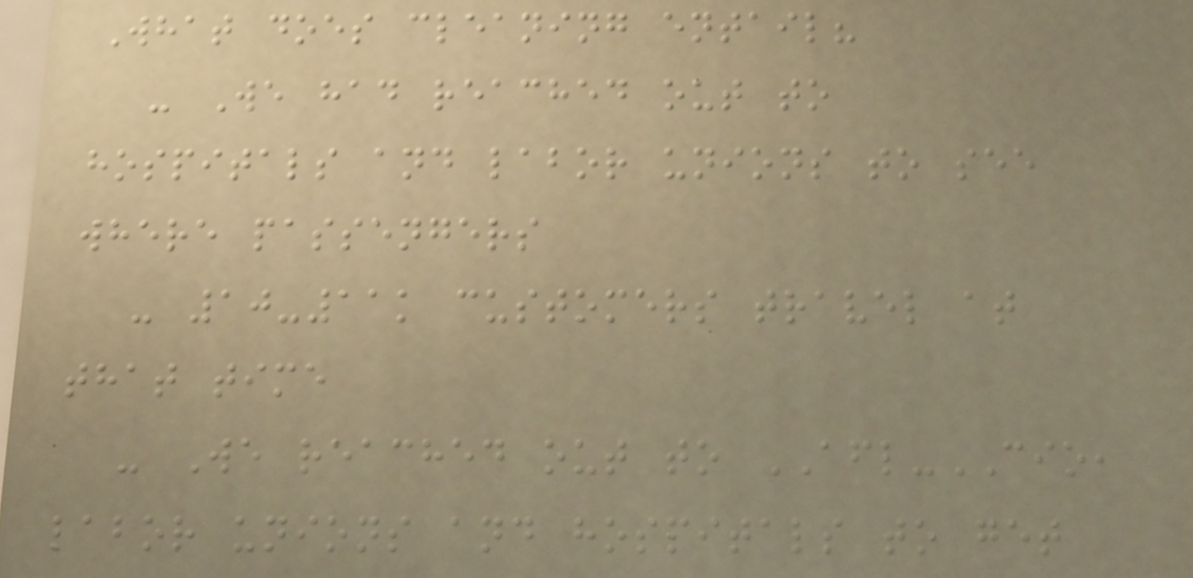What does cleaning entail?
- We had reached out to
hospitals and labor unions to see
where passengers
- 10-11k customers travel at
that time
- We reached out to AFL-CIO,
labor unions and hospitals to get
